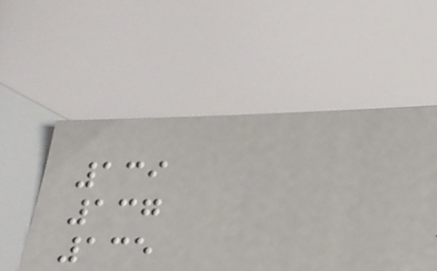139
137
135
